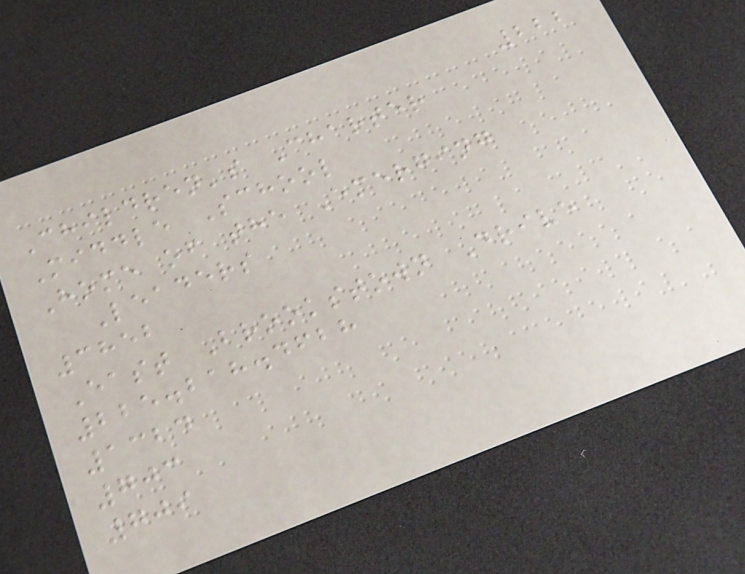222
Children's Charter
Middle School
Home of the Emerging
Leaders
3852
East Brookstown Drive
225.218.4628
1324
703
709
